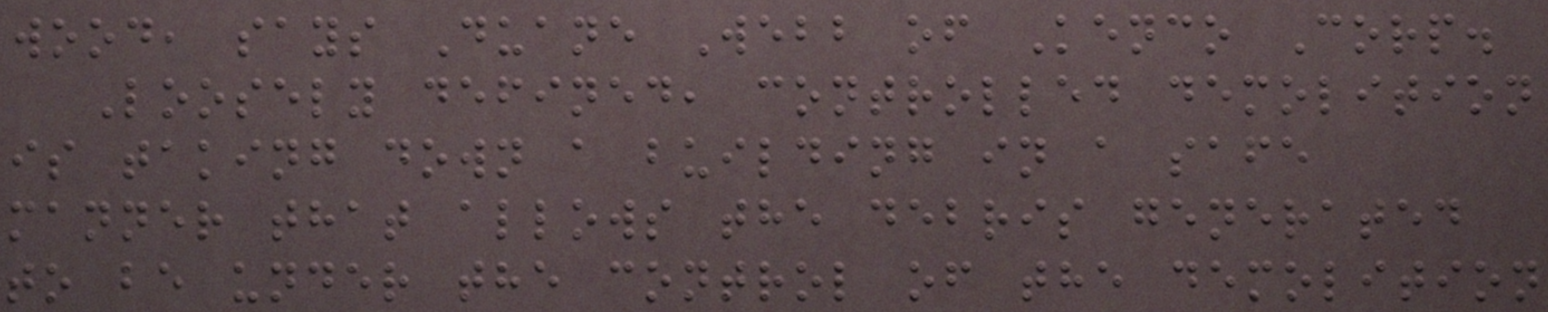wood, says Duane Webb of Kenco Corp.
Loosely defined, controlled demolition
is taking down a building in a safe
manner that allows the debris generated
to be under the control of the demolition
